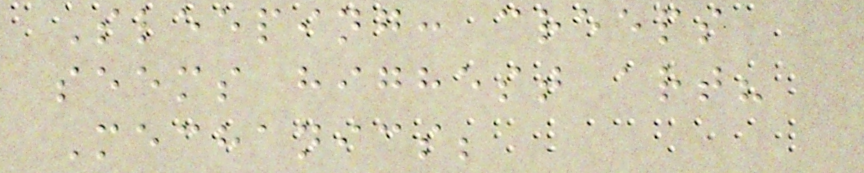Sleeping: creeps
seems highest art?
Mechanics;
